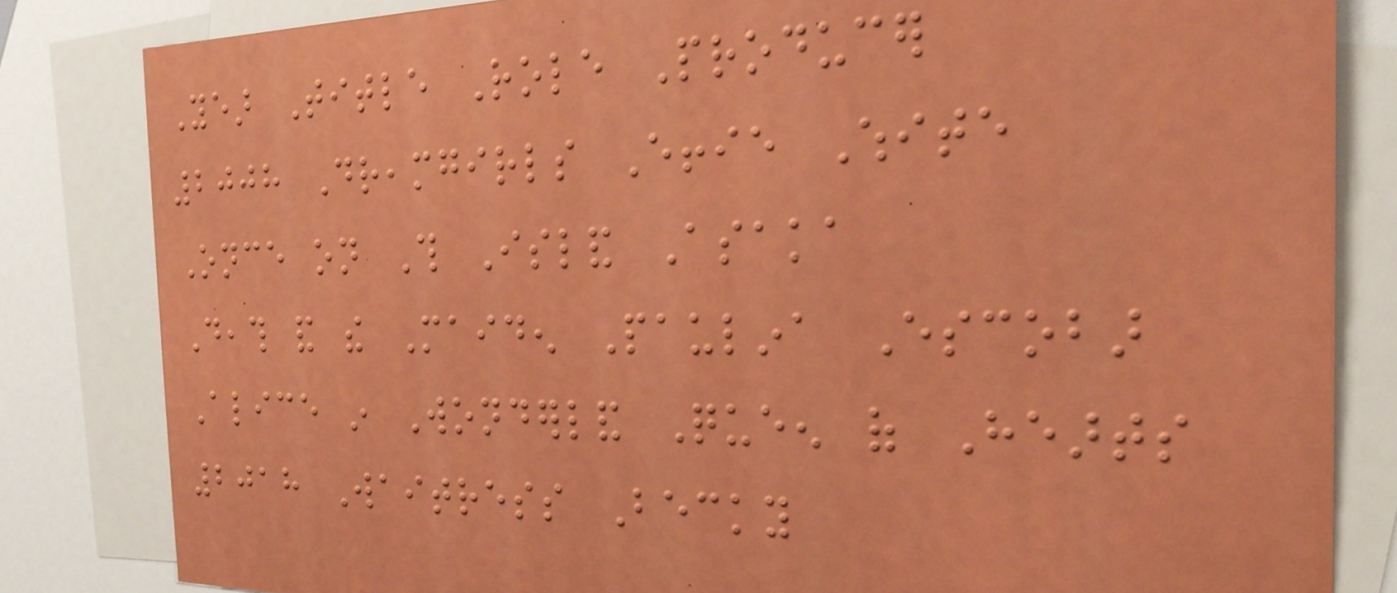Year Title Role Producer
2008 Dreamgirls Effie White
Once on This Island Asaka
Death and the Maiden Paulina Escobar
Alice in Wonderland Queen of Hearts
2018 Waitress Becky
